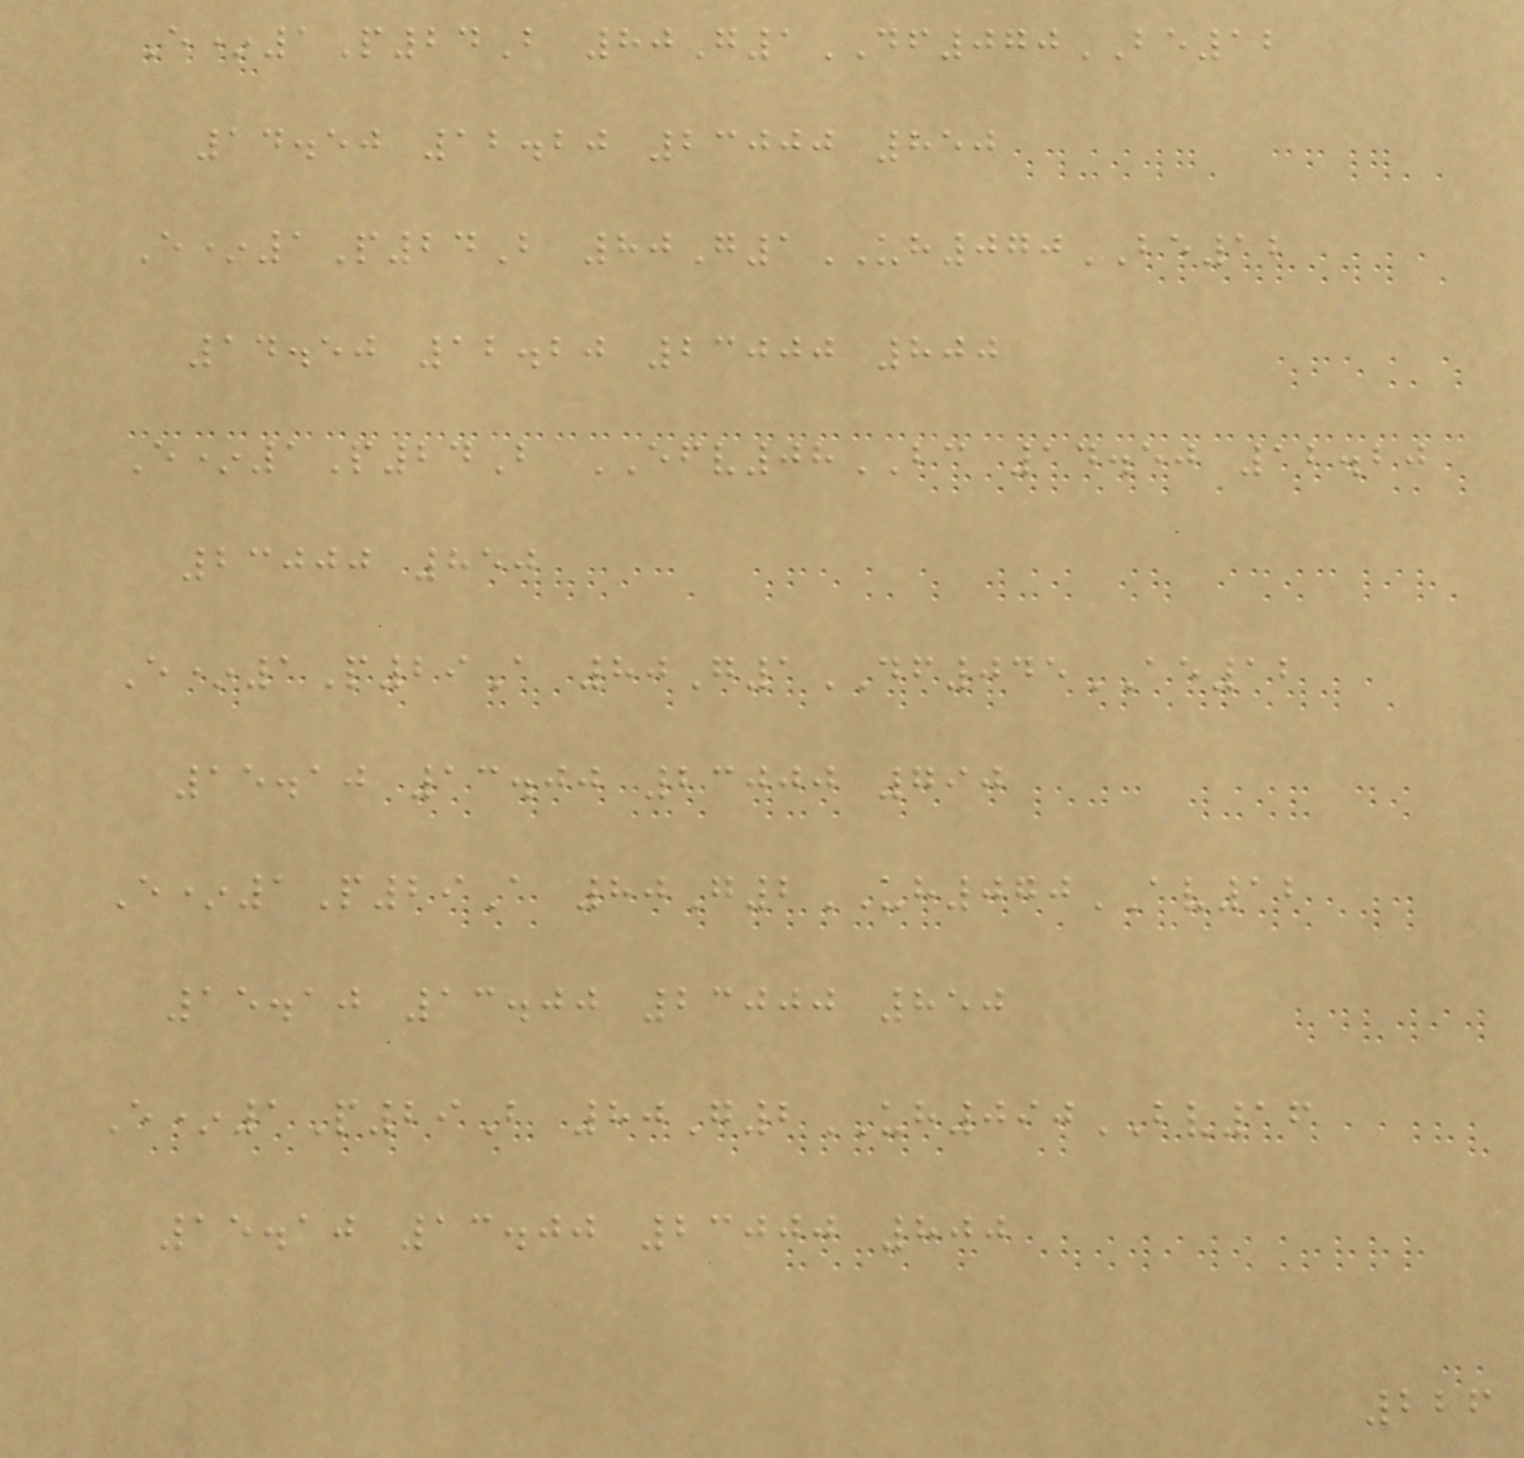E*1P24B 80G1DF070BE12
14.50 12.20 23000 850
E*1P24B 80G1UH070BE12
14.50 12.20 23000 800
E*1P24B EFV08BC 14.50 12.20
23000 850
E*1P29A 80G1DF045AE12
15.10 13.00 23000 790
E*1P29A 80G2UH070AV12
15.10 13.00 23000 850
E*1P29B 80G2UH090BV16
15.10 13.00 23000 800
226
